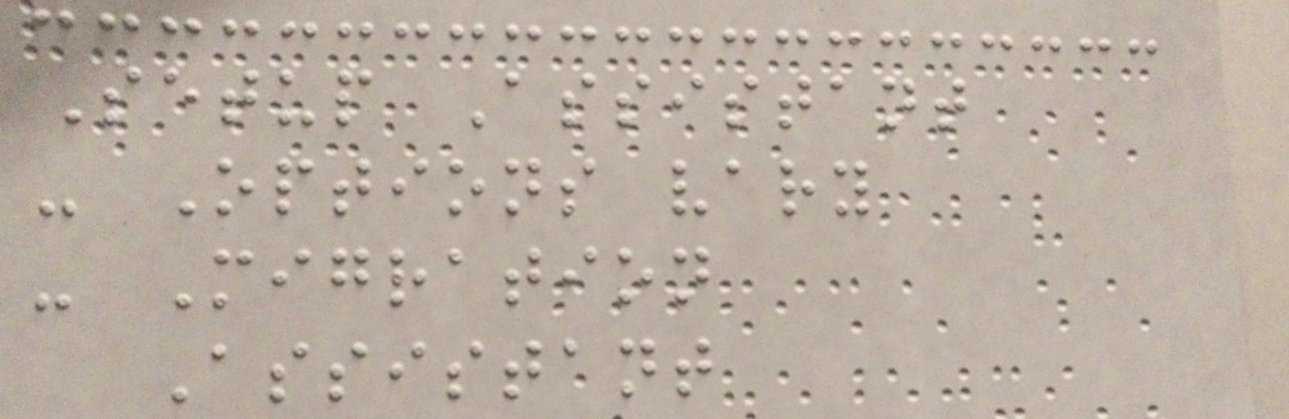Setup Assistant
- Options vary
- Migration
Assistant
